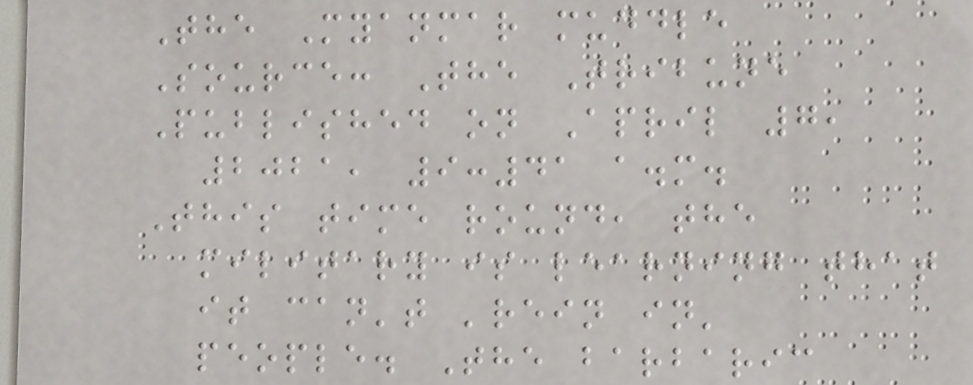The Myanmar muddle
Source: The Tribune
Published on April 7,
2021, 9:41 a.m.
This time round, the
military is learning that
it can't 'rein in'
people. The barbaric
